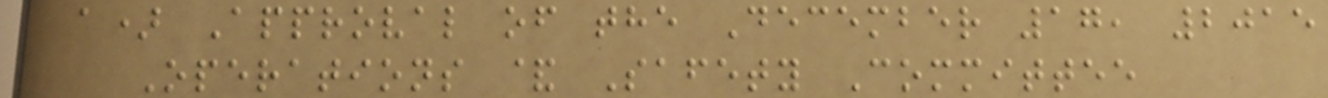a) Approval of the December 17, 2015
Operations & Safety Committee
